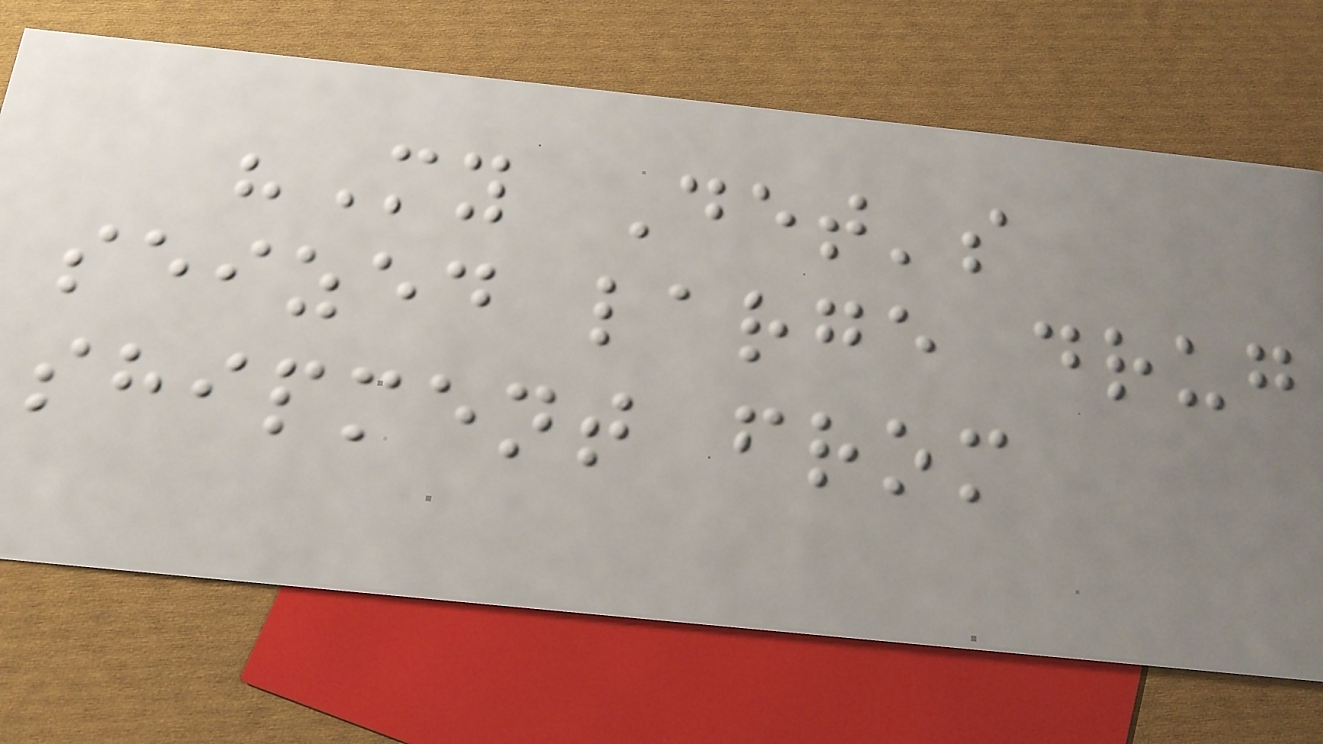"My Det's
seized large drug
shipment from
